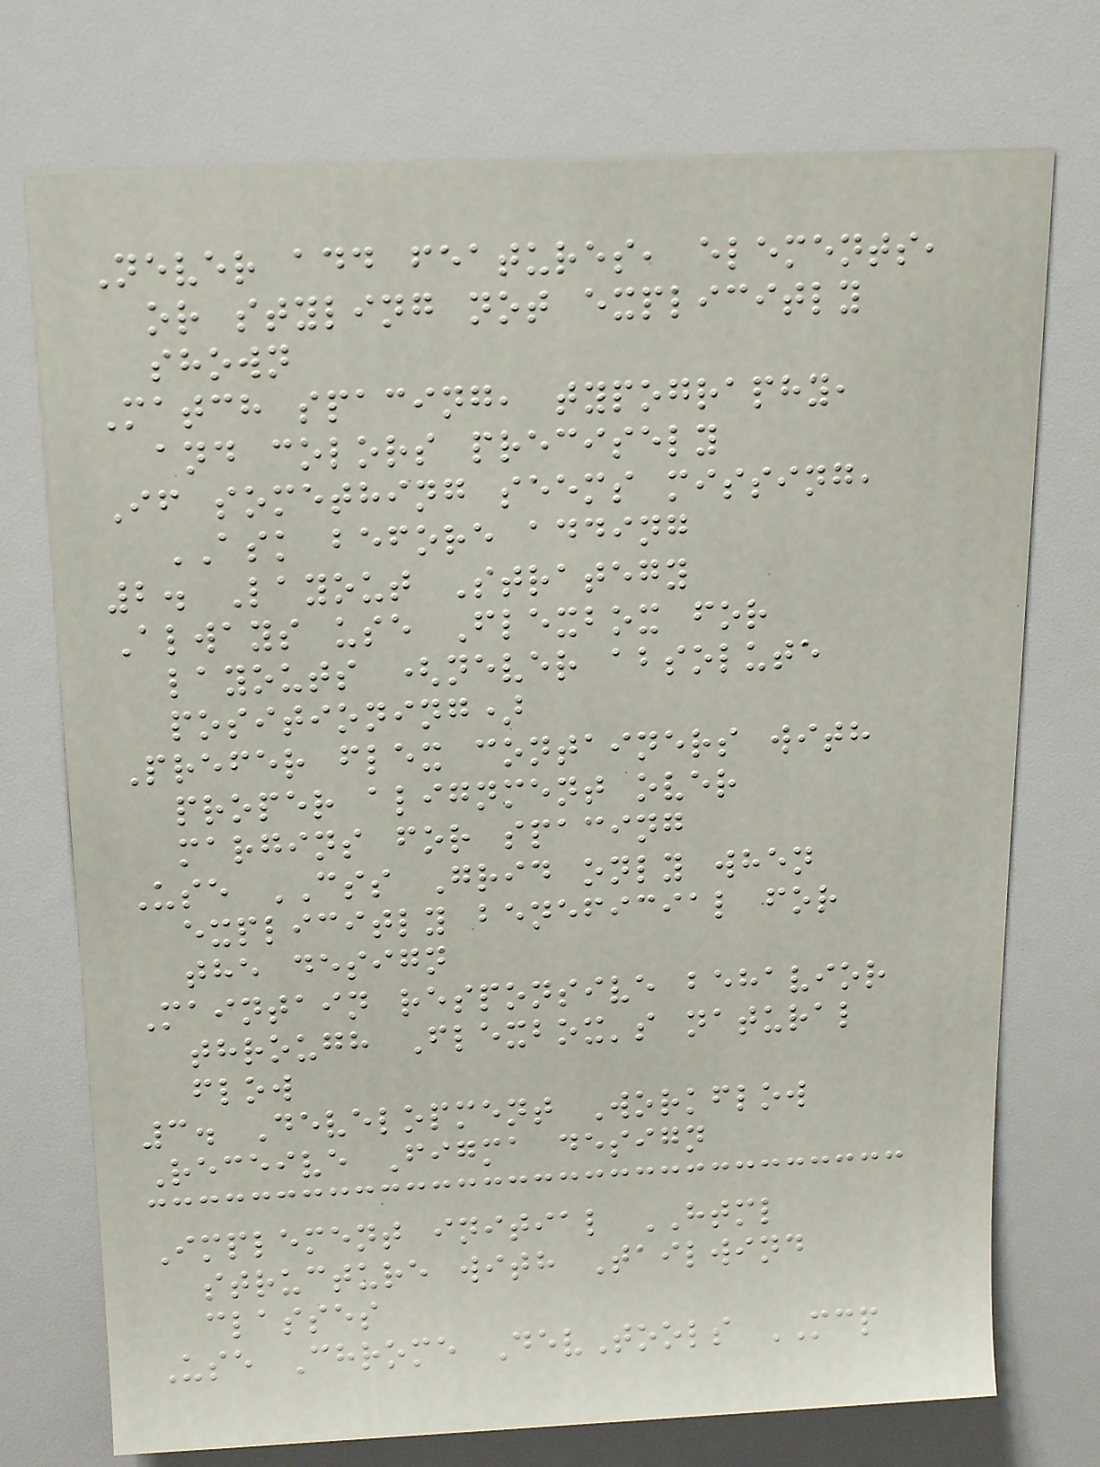Never add features, elements,
or styling not explicitly
shown
Match spacing, typography,
and colors precisely
If something seems missing,
ASK before adding
2. Layout Strategy
Always use Flexbox for
layouts (never absolute
positioning)
Prefer flex containers with
proper alignment over
margins for spacing
Use CSS Grid only when
explicitly beneficial for
the design
Maintain responsive behavior
through Flexbox's natural
flow
3. Development Workflow
Receive Figma design
Implement initial HTML
structure with Tailwind
classes
Use Chrome DevTools MCP
